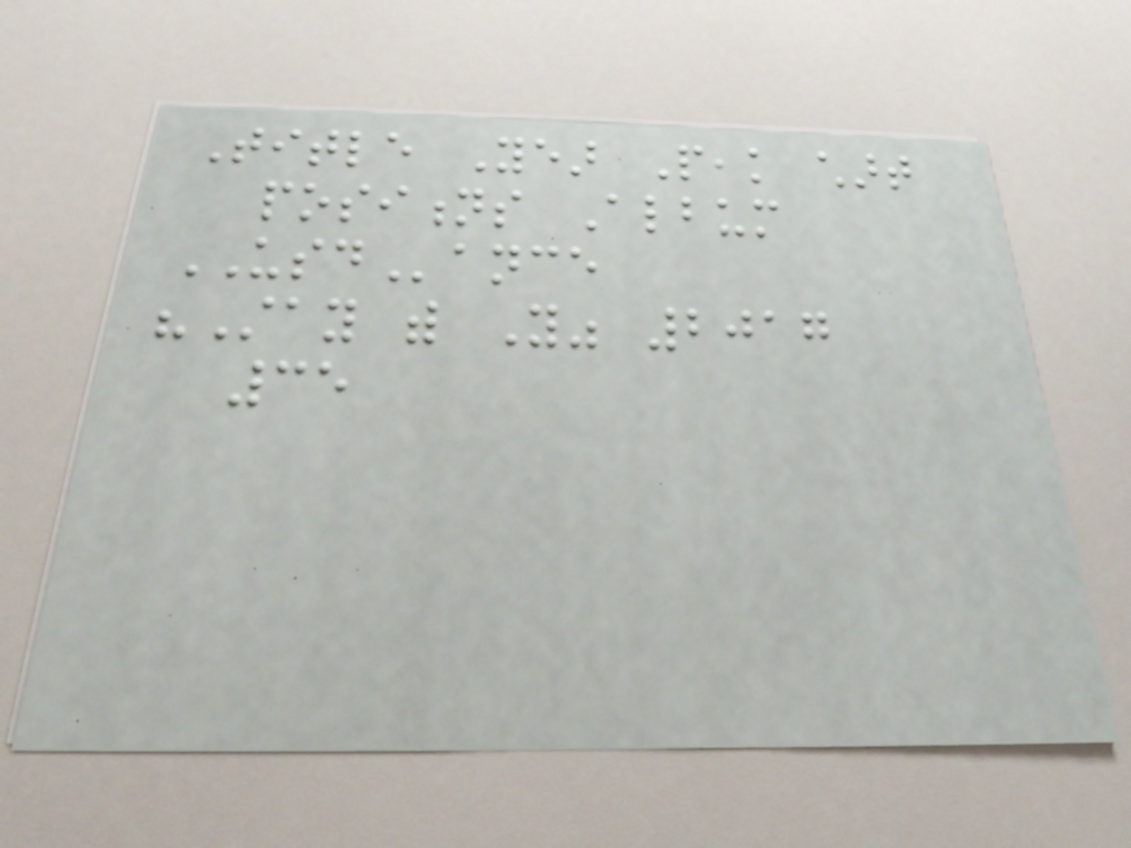Title Year Peak chart
positions Album
USDance
"Stay with You" 2017
35
